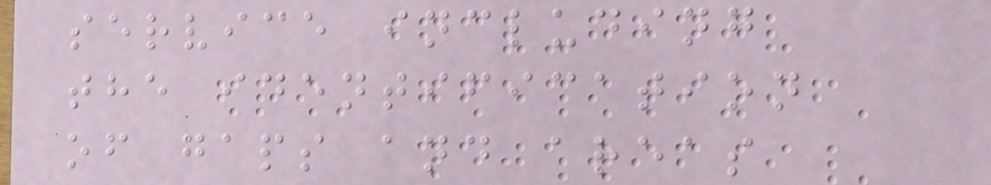service including
the identification
of gaps and areas
